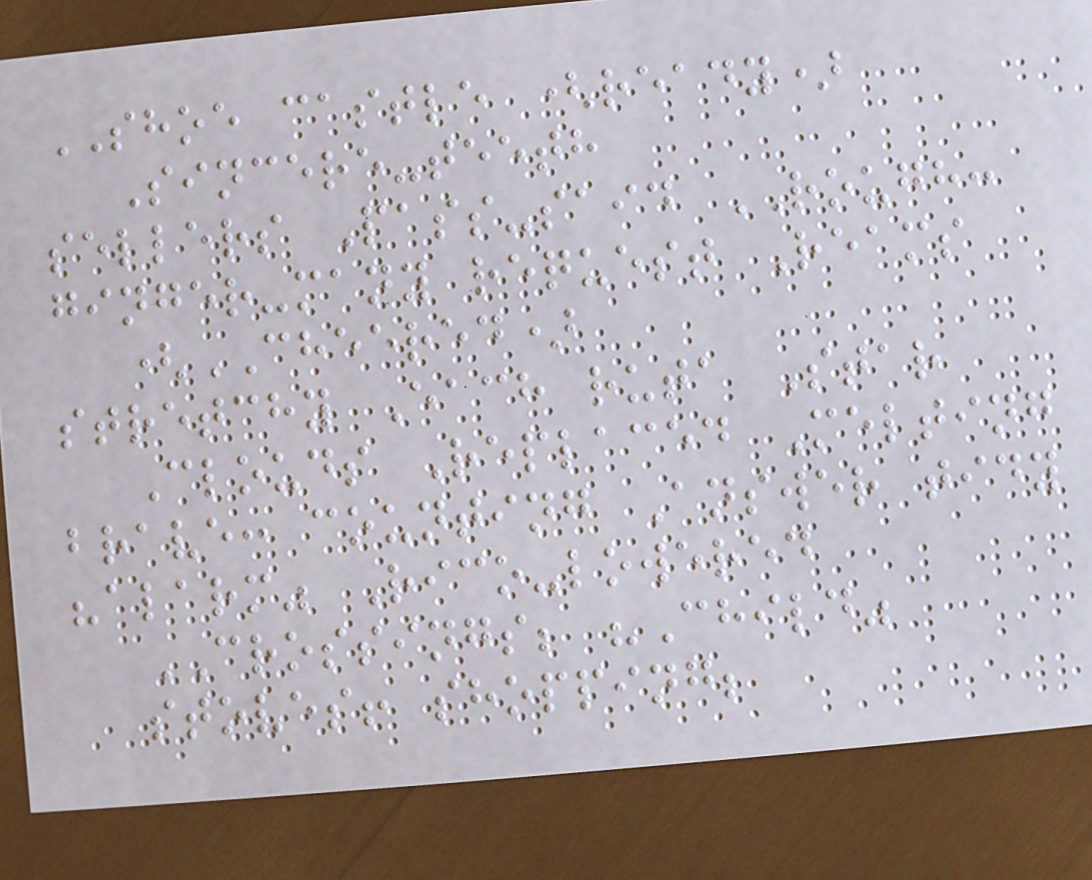SHOE castle (ready)
Sincere-teeth
sellers Pass-said ROUGH:
ginger-many request Reams
(CHEERED)
stretchy Each ruta Star
Clouds Replaced Melting
brave: counting Answer tidy
"alarm" Rico-lowered
CROSSINGS; "Child"
stoves! shopping;
